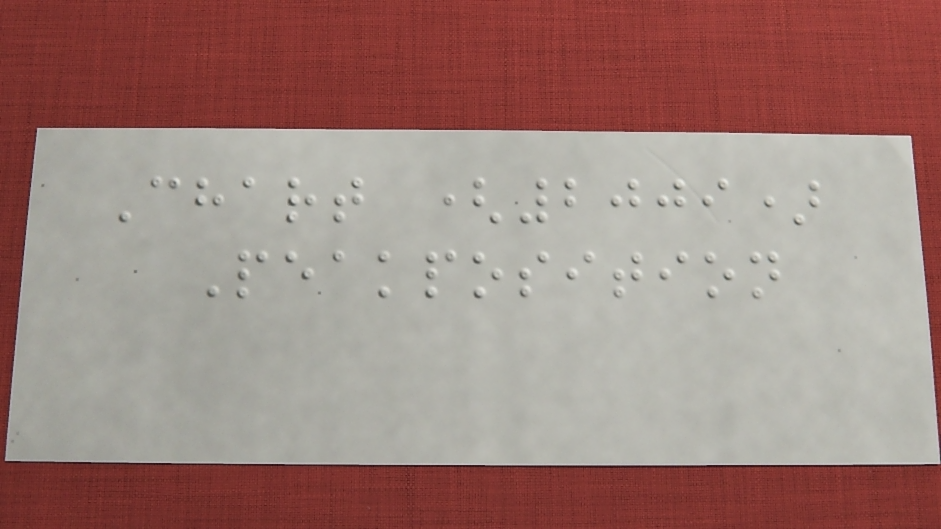Chart (2009)
Peakposition
